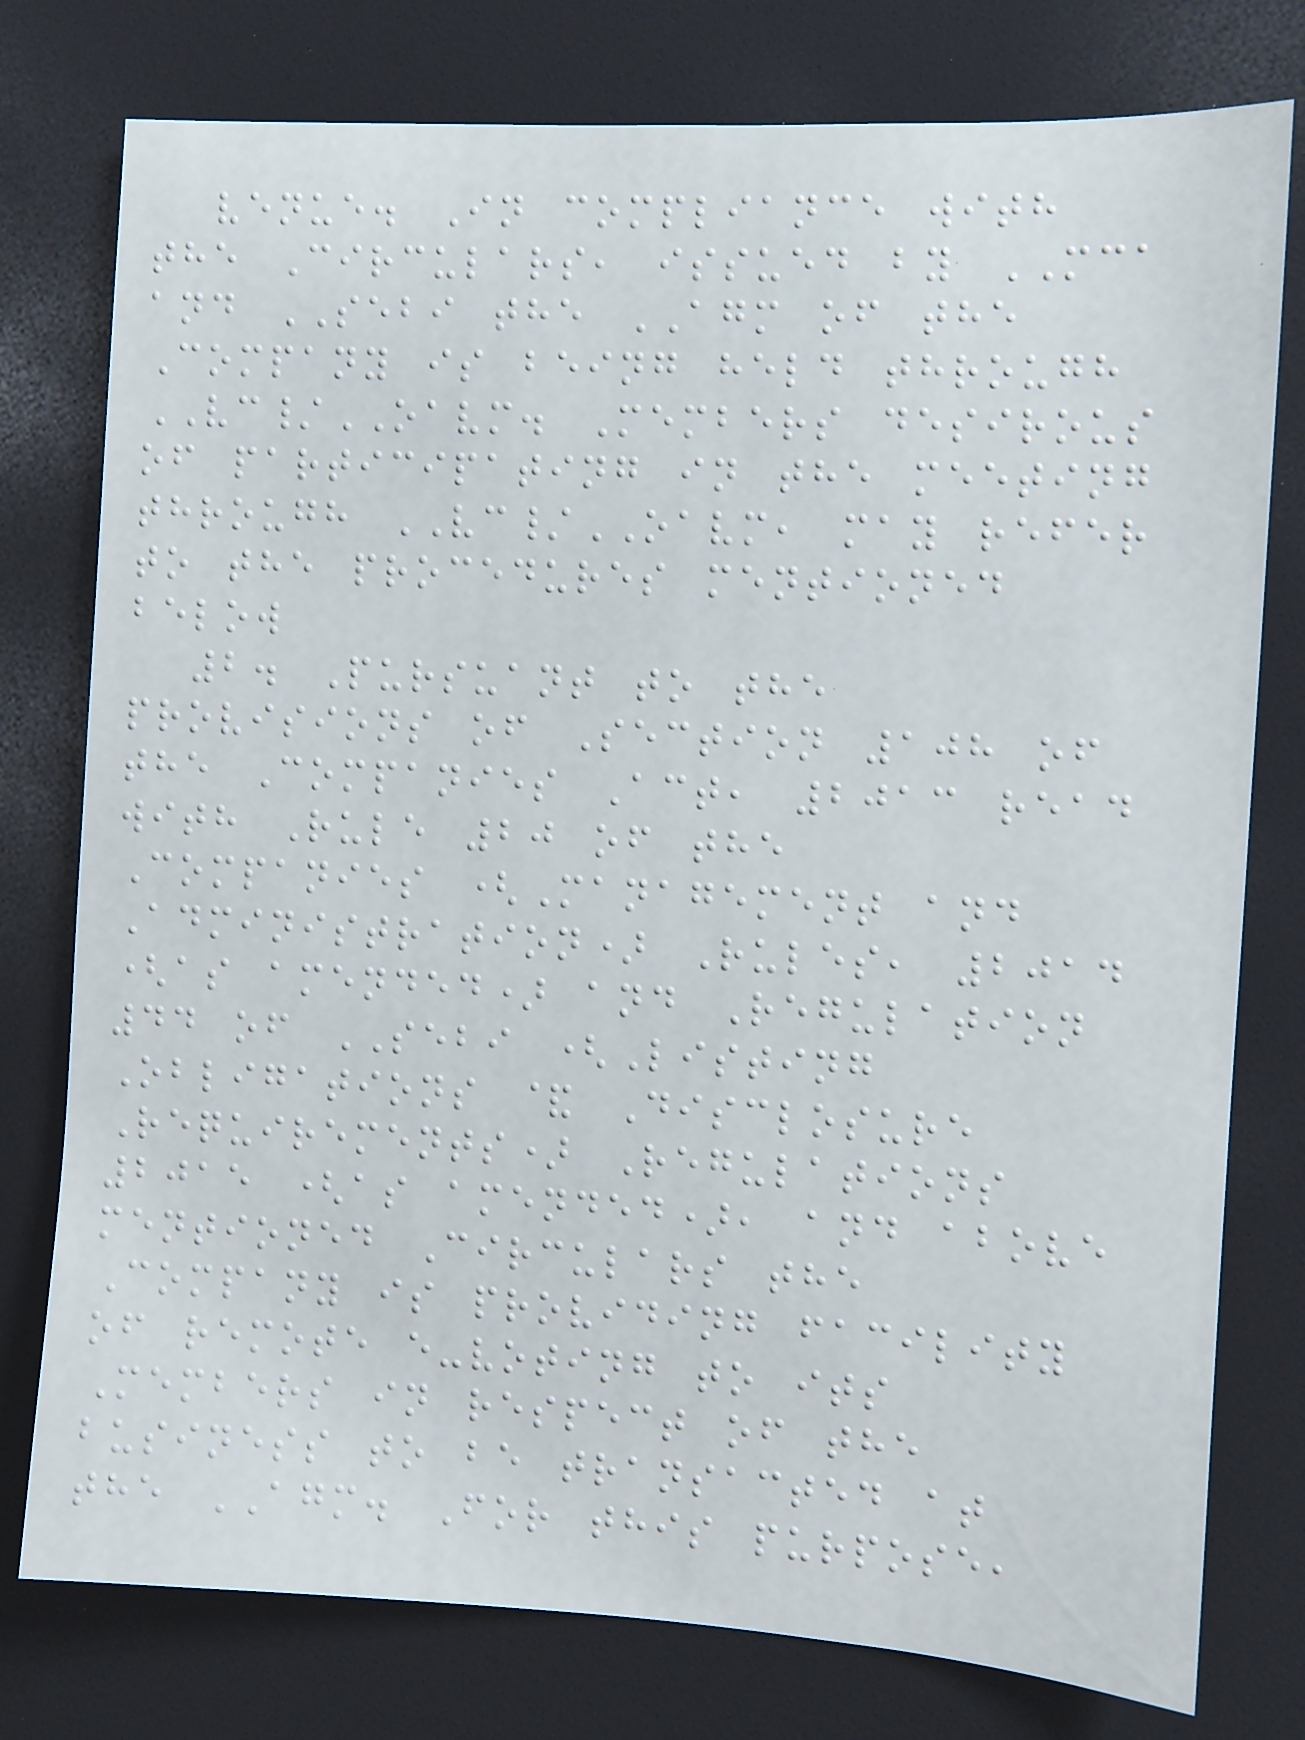venue. In compliance with
the Circulars, issued by MCA
and SEBI the AGM of the
Company is being held through
VC/OAVM. Members desirous
of participating in the meeting
through VC/OAVM, may refer
to the procedures mentioned
below
2. Pursuant to the
provisions of Section 108 of
the Companies Act, 2013 read
with Rule 20 of the
Companies (Management and
Administration) Rules, 2014
(as amended) and Regulation
44 of SEBI (Listing
Obligations & Disclosure
Requirements) Regulations
2015 (as amended), and above
mentioned Circulars the
Company is providing facility
of remote e-voting to its
Members in respect of the
business to be transacted at
the AGM. For this purpose,
